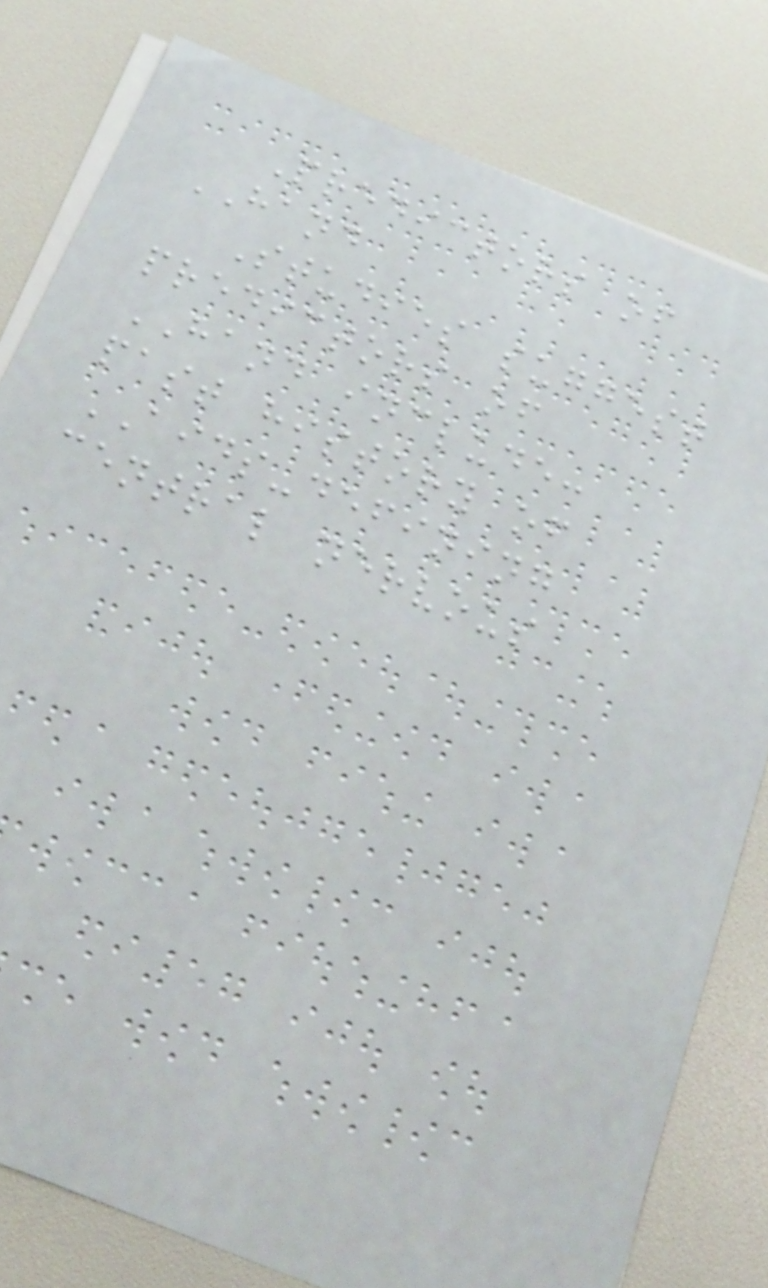Predictors of
HAND
Studies suggest
predictors of
HAND include:
past history of
AIDS-defining
central nervous
